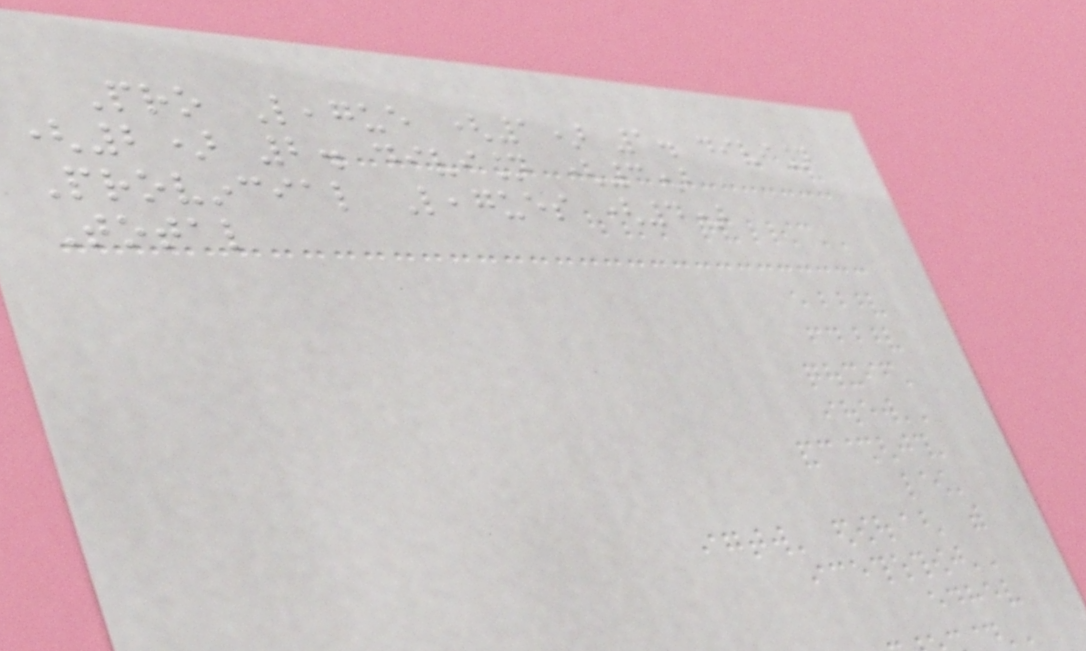Pro League (1) 1. division
(2) 2. division (3)
Provincial Leagues (4)
Total
